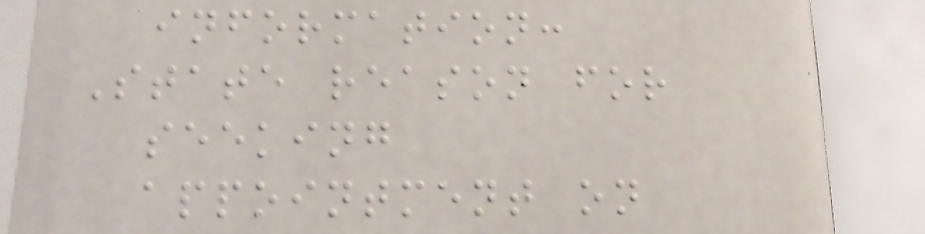information:
State reason for
seeking
appointment on
